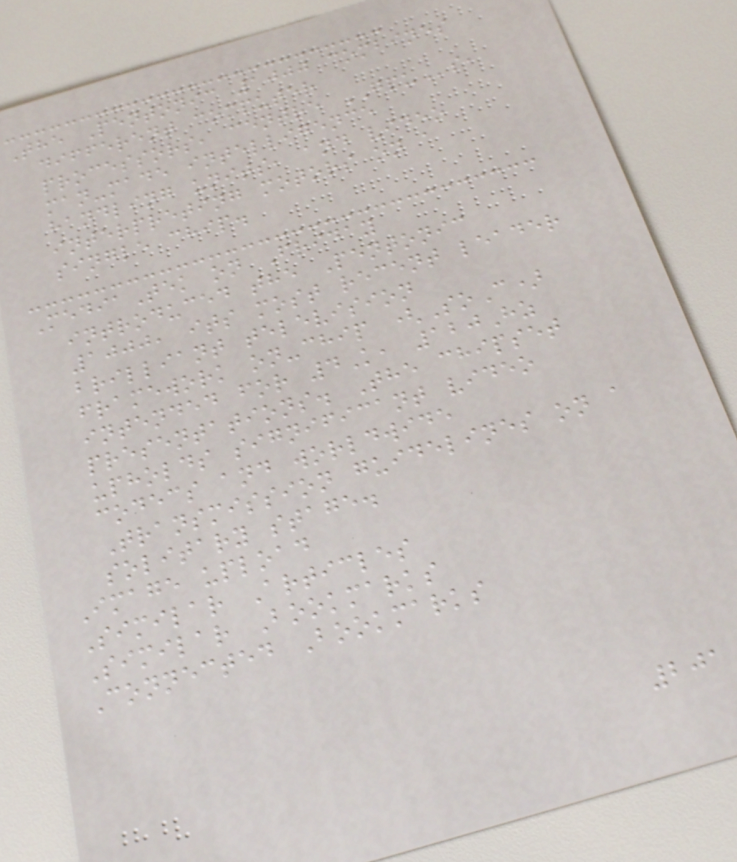The Pentonic 1000 combines
different computer
processors, centre GPUs,
man-made intelligence
handling units, and video
interpreting motors on a
single chip.
MediaTek on Friday
introduced the Pentonic
1000, its most recent leader
brilliant television
framework on-chip (SoC)
intended for 4K, 120Hz
presentations. The chipset
upholds significant video
codecs and worldwide
Transmission guidelines on a
solitary stage.
Image upload
Similar Articles
Similar Bookmarks
Connected Bookmarks
201
